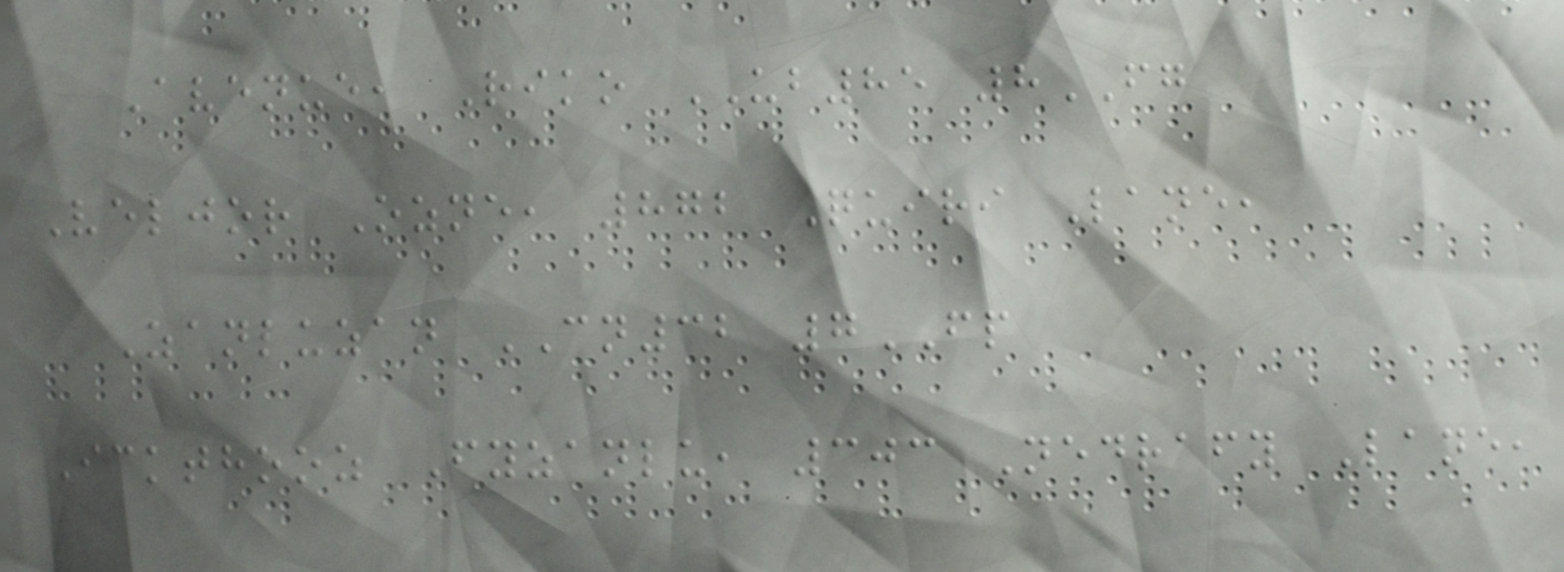Avenue, Riko UB85 8FG
Veljor Ozne, 872 Quiri Lane,
Zanluzan CN32 7FP
Ickthooz Fyzanlu, 303 Nedrafy Lane,
